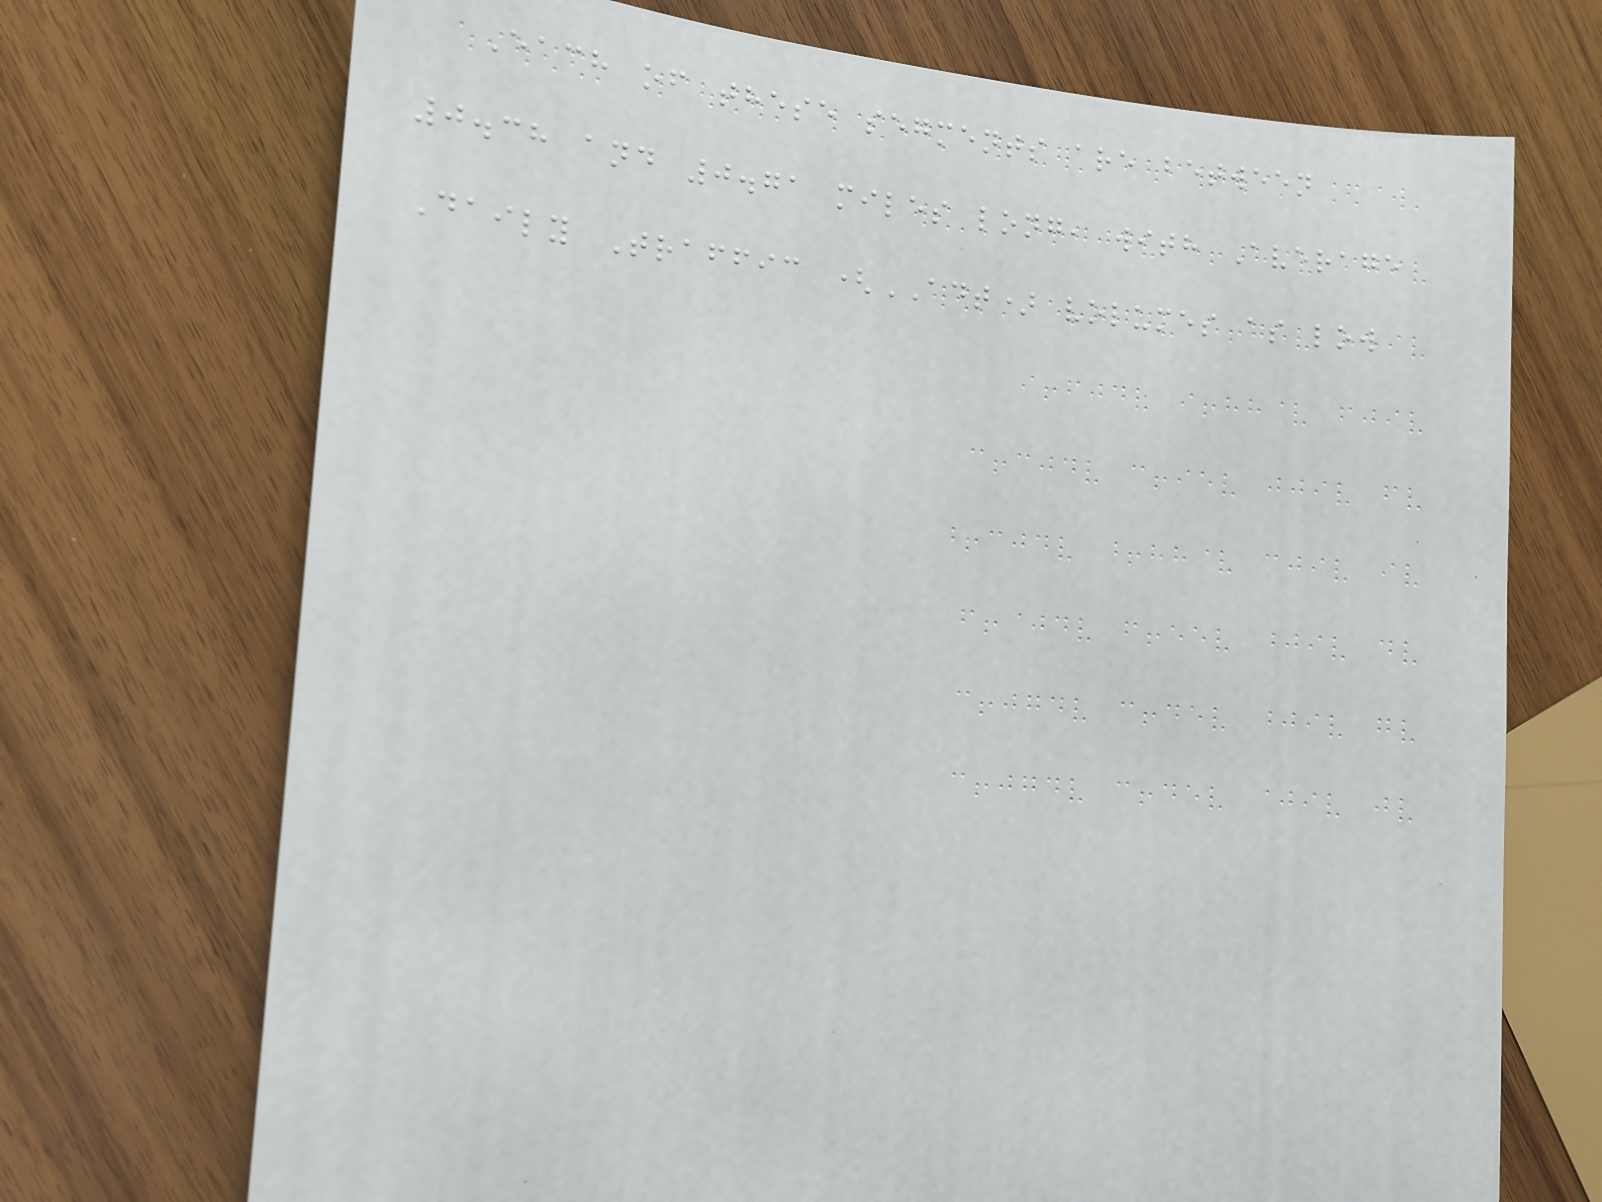Each of these segments are between
0.38 and 0.71 miles long, with Average
Daily Traffic (ADT) volumes as low
